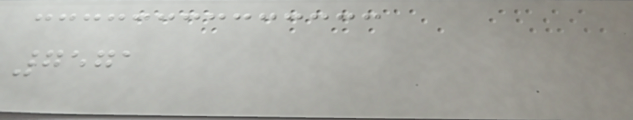7571
